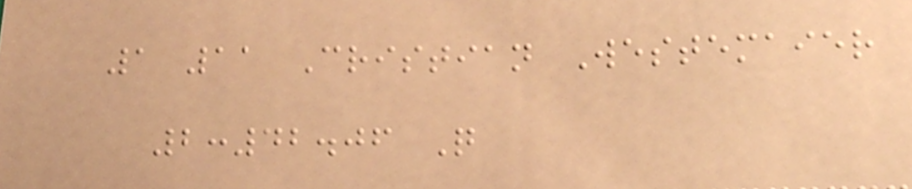1 11 Cristian Westemaier
2:42.06 Q
